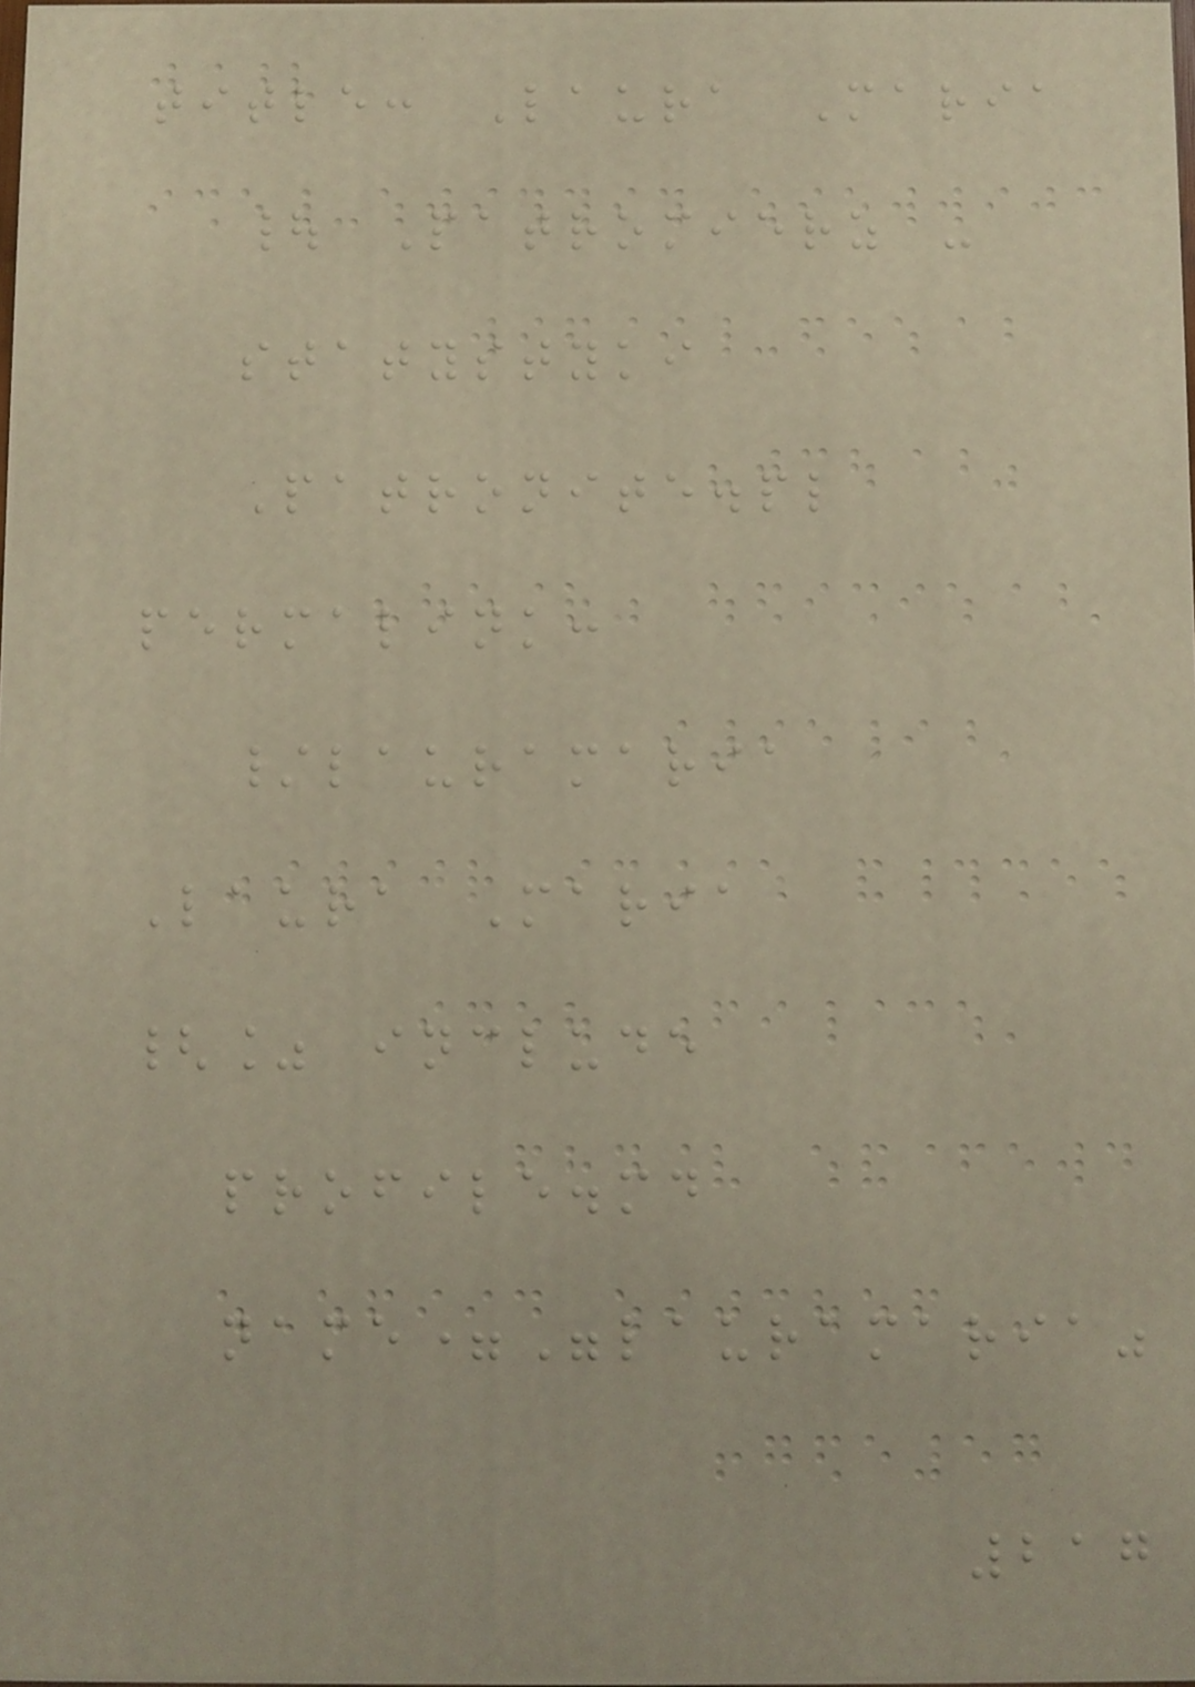title: Laura Maria
| Patromierz -
statystyki
Patronite.pl
permalink:
/lauramaria
Laura Maria
{% include
profile.md
name="lauramaria"
217
